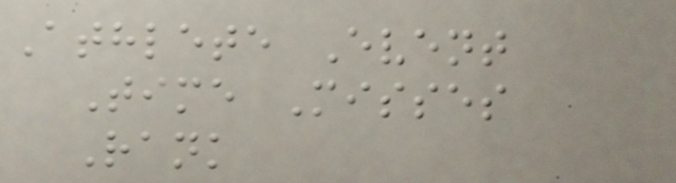Athlete Event
Time Misses
Rank
